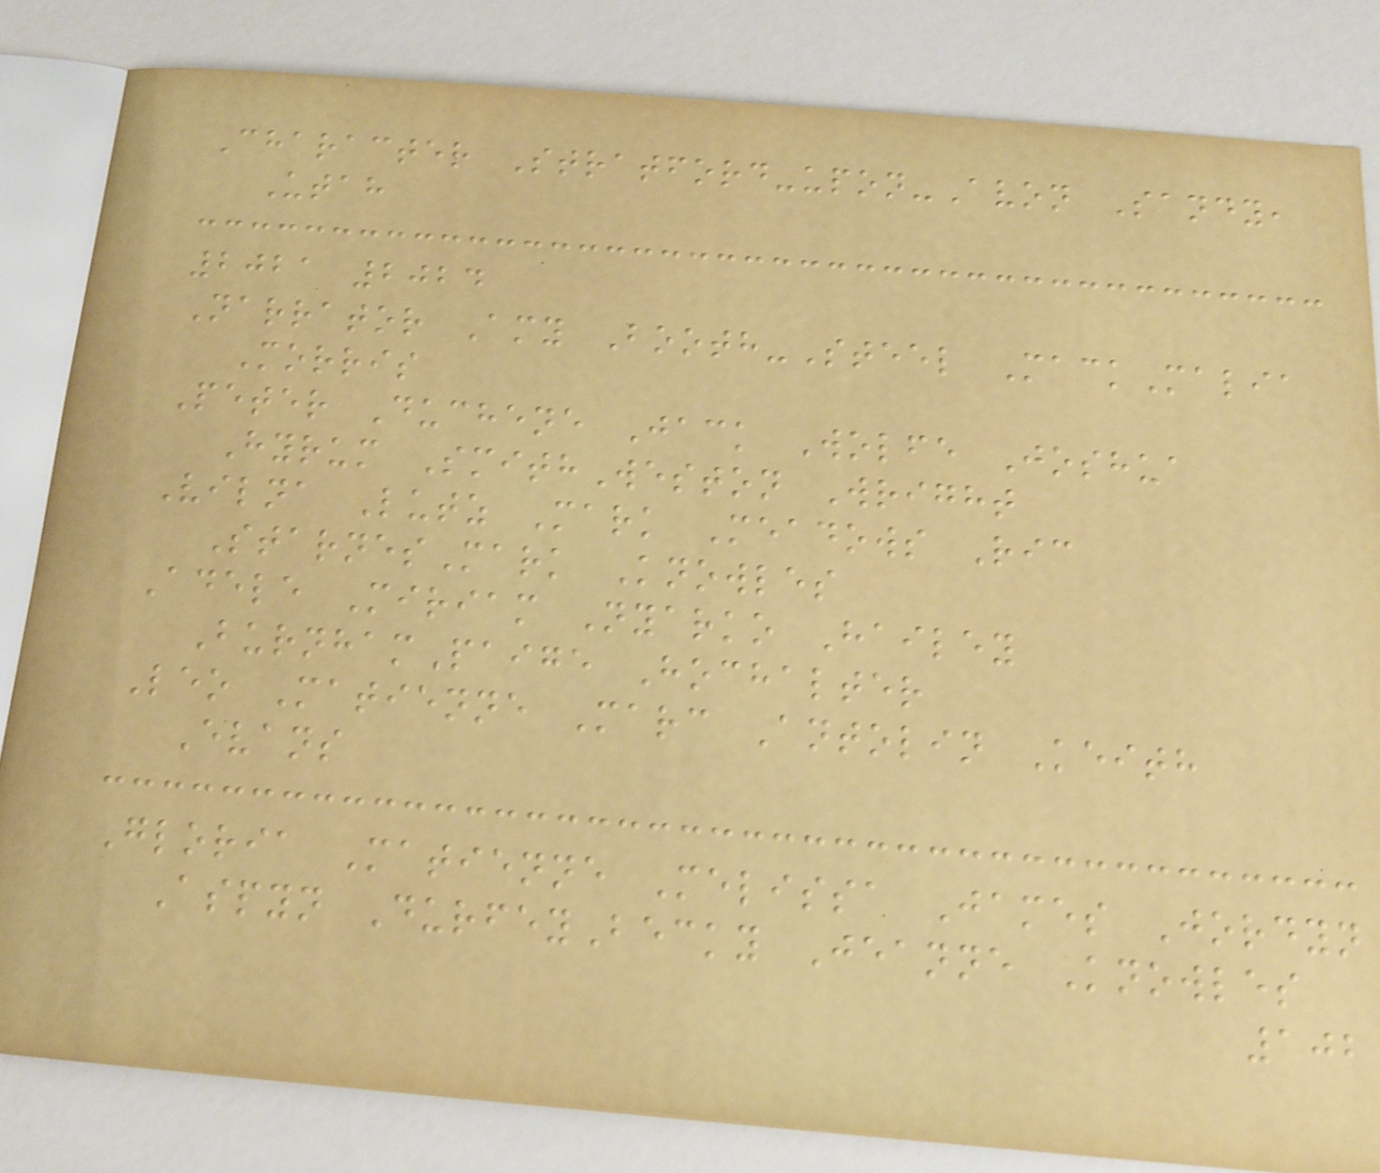Character Stratford-upon-Avon Sandy,
Utah
2021 2024
Narrator Amy Booth-Steel MackMalia
Morris
Peter Duchene Jack Wolfe Joshua
Hyrum SmithWeston Wright
Vilna Lutz Mark Meadows Ric
StarnesMark Knowles
Adele Miriam Nyarko Hailey
BurnhamPaige Hochalter
Leo Matienne Marc Antolin Keith
Evans
Gloria Matienne Melissa James Jordyn
Aspyn DurfeyBecky Jeanne Knowles
102
